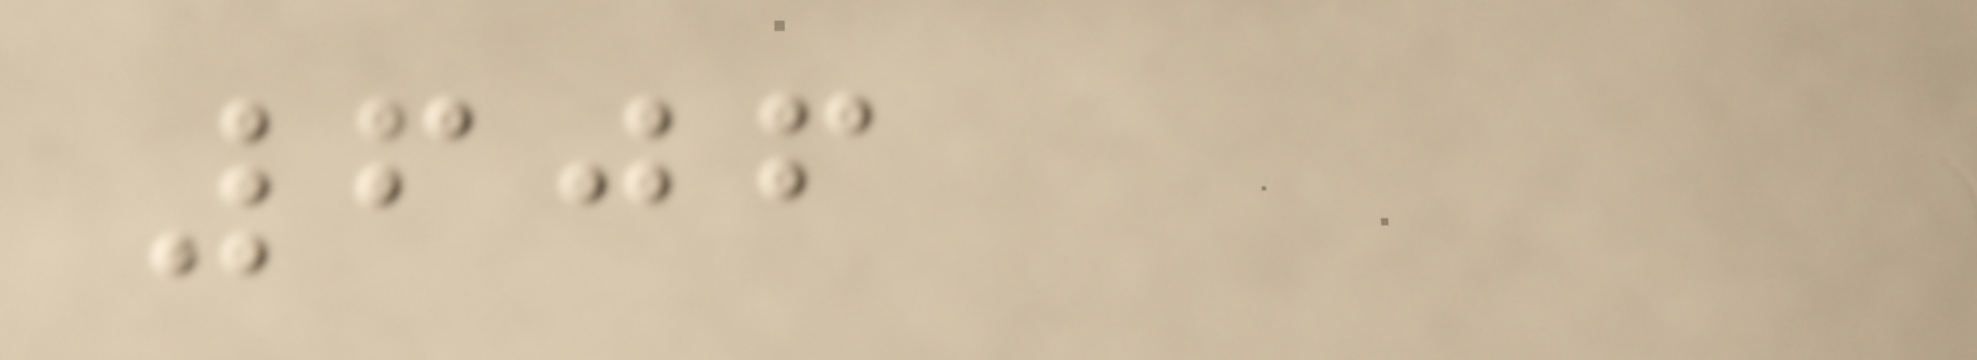606
